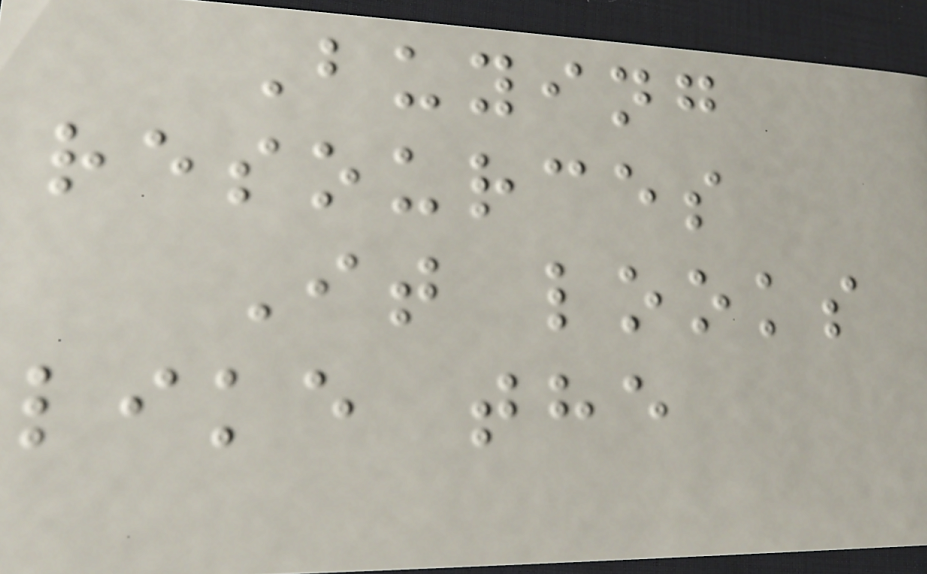Buying
resources
It looks
like the
